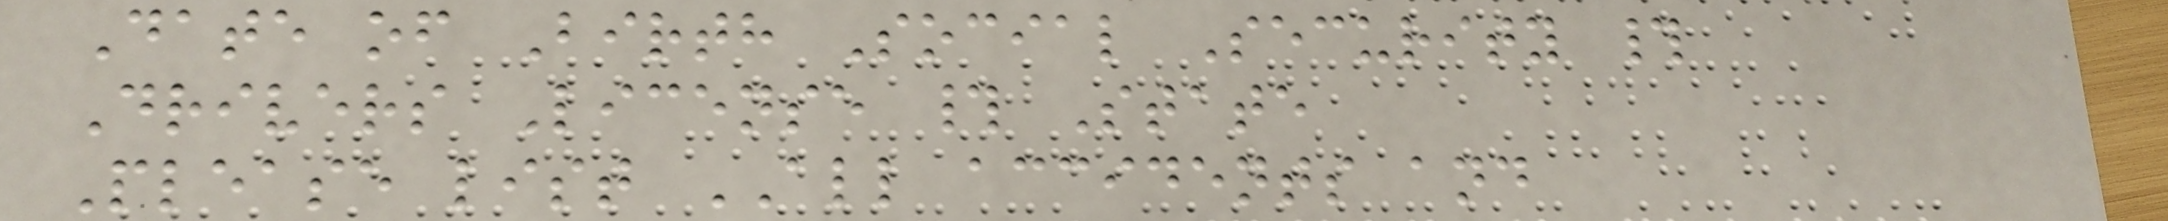Date of Birth Social Security #
Drivers License # State
Please list ALL accidents and
